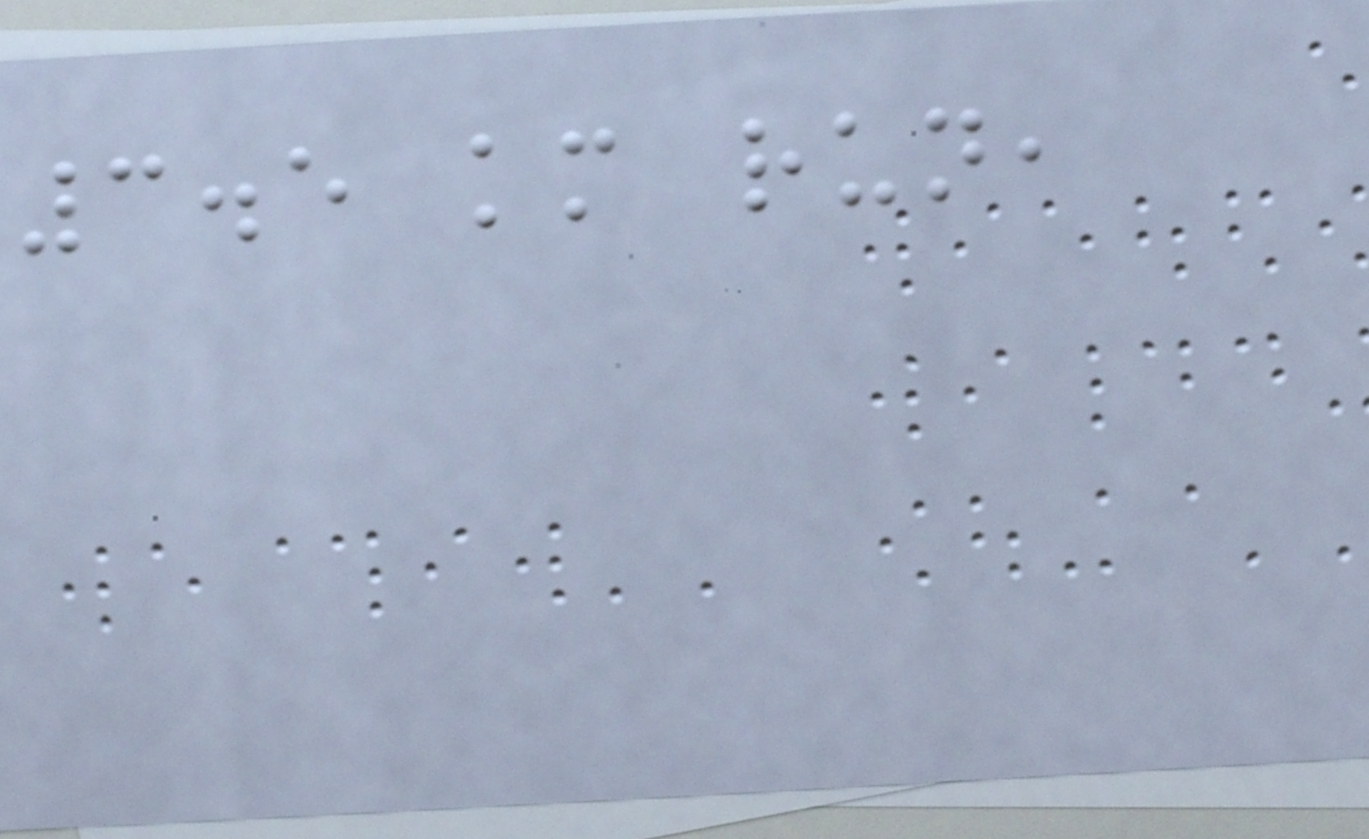3.5 km run,
